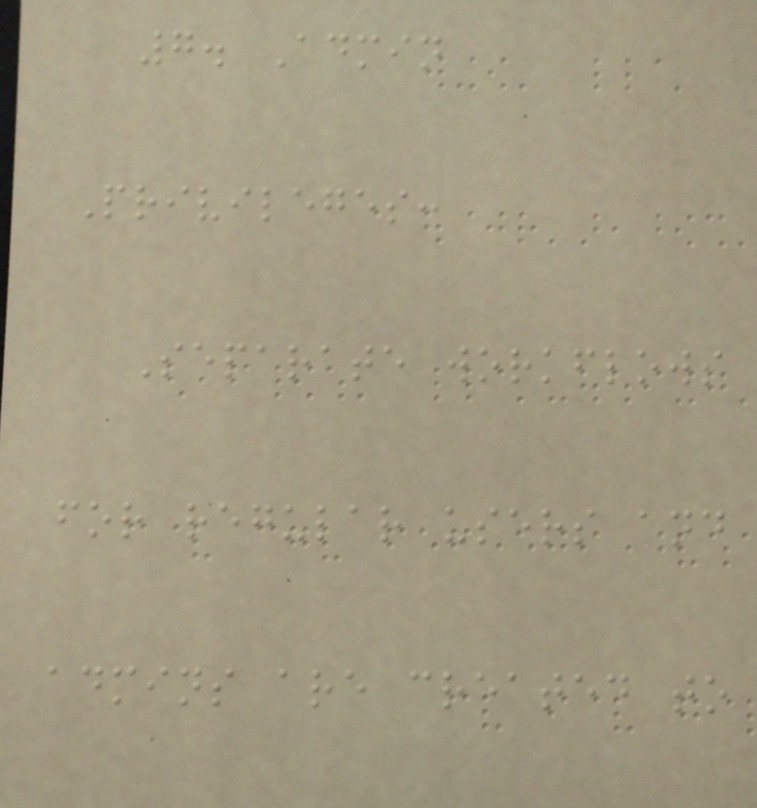7. Admin
Privileges:
Separate workflows
for regular users and
admins are created to
